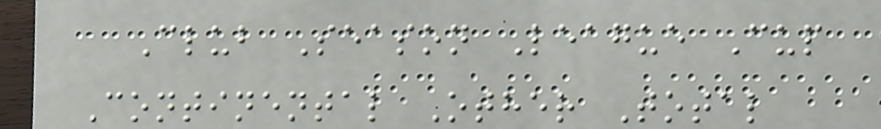Club Season League Cup
Continental Other Total
